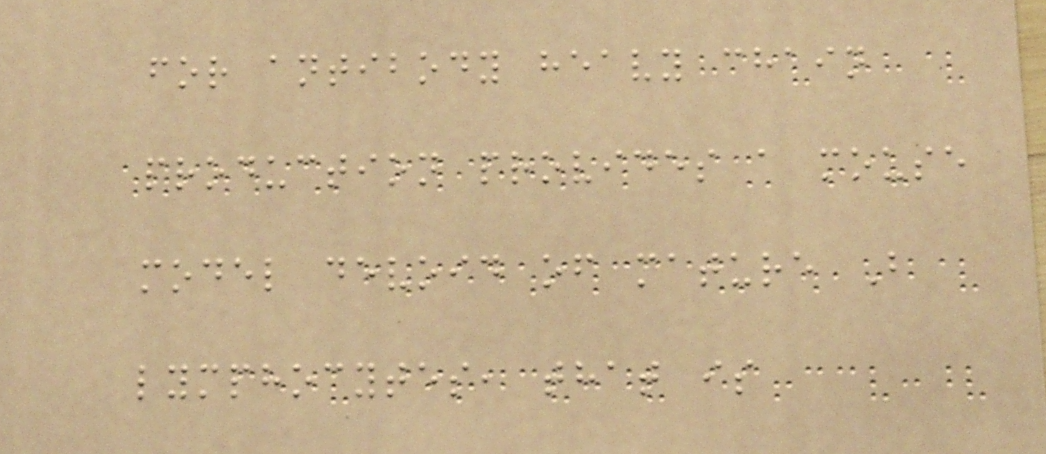for antibody heavy chain
production provides a mouse
model devoid of mature B
lymphocytes, that is
